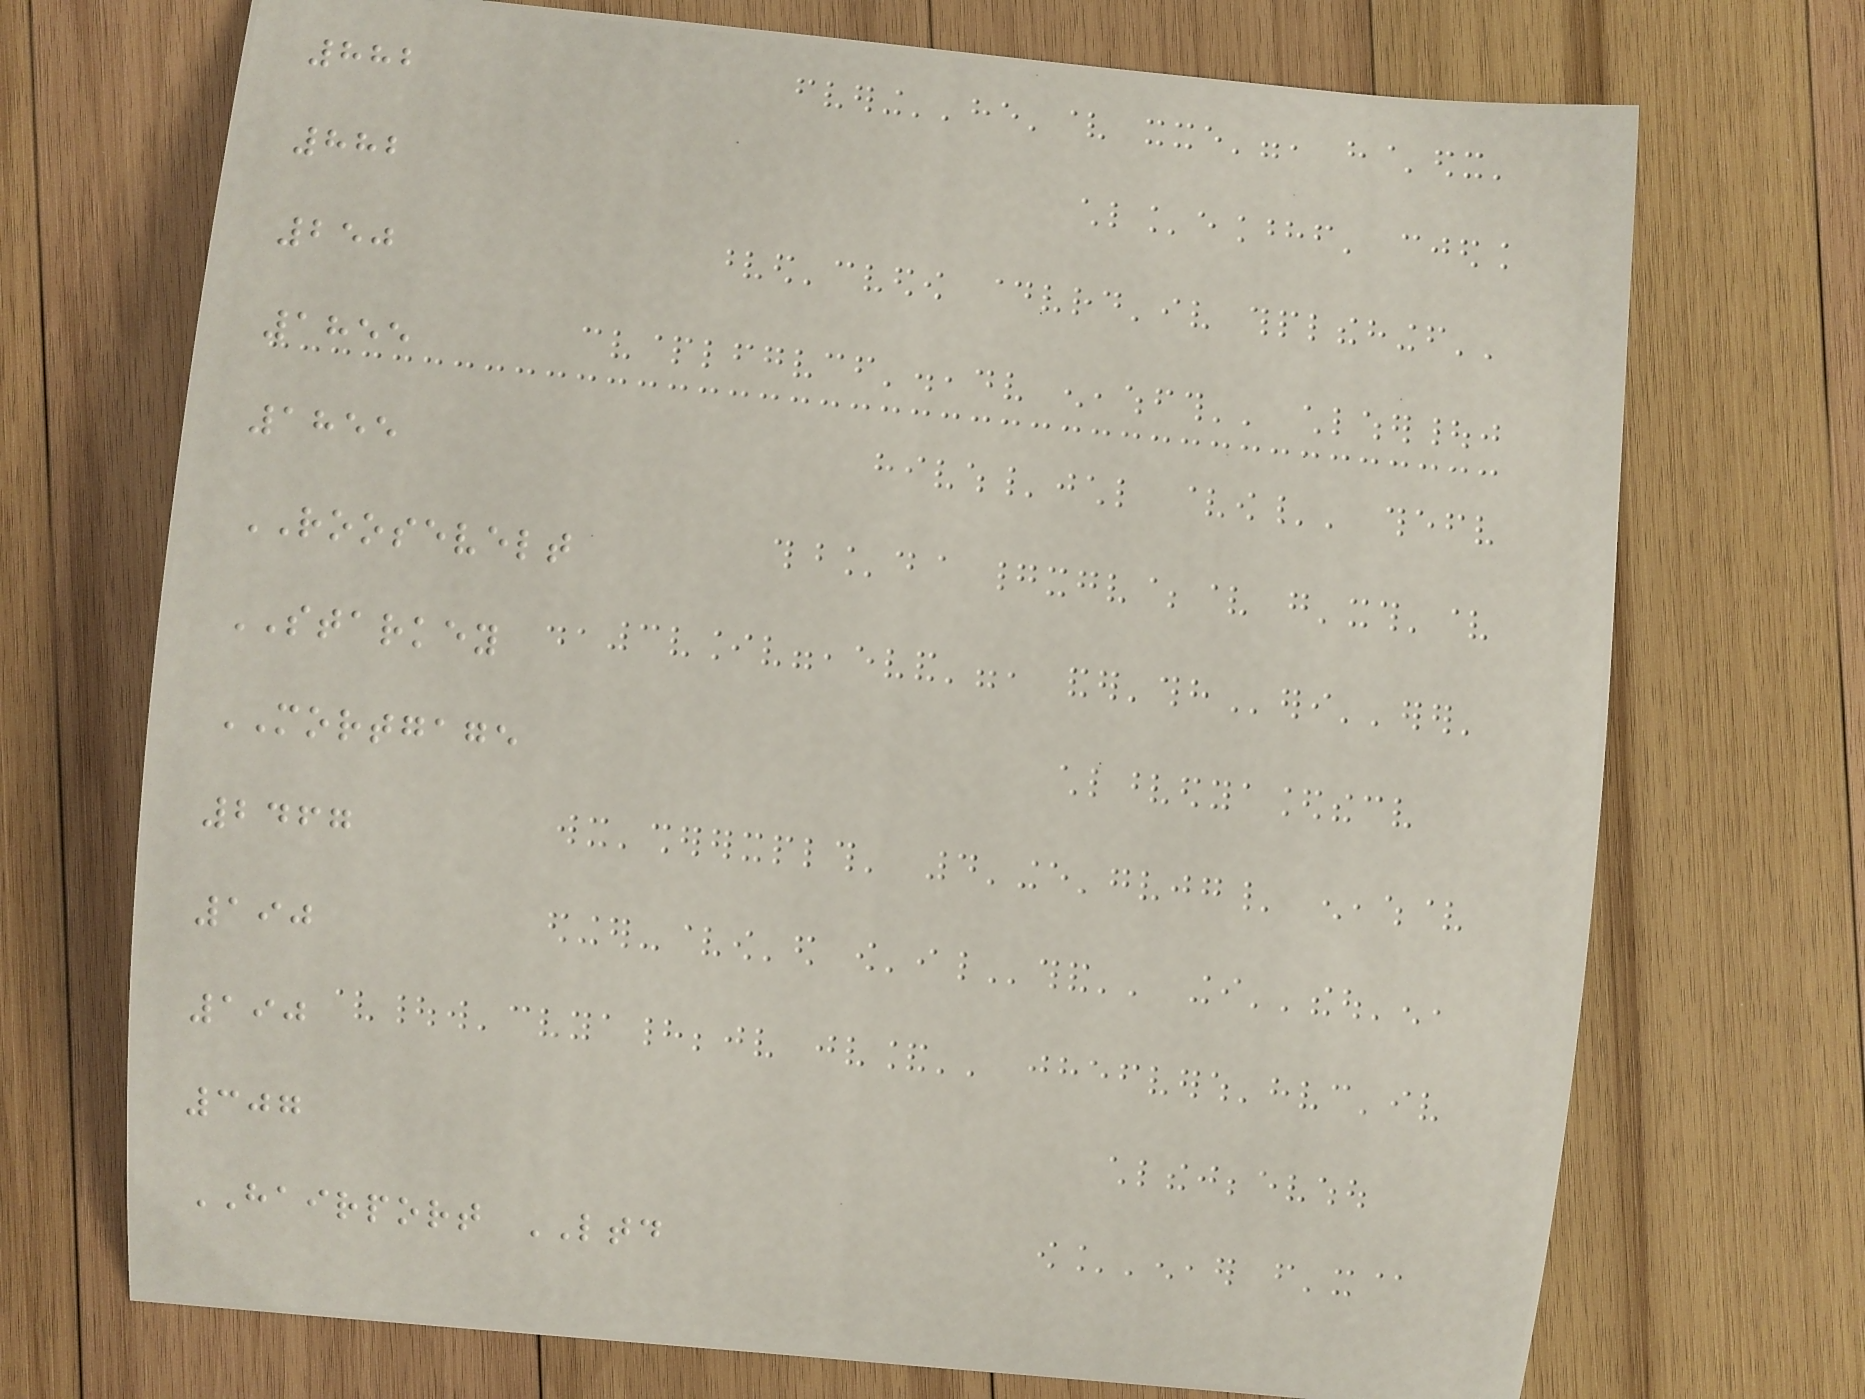882
882
250
1855
1855
ROOSEVELT
STARKEY
MORTGAGE
2467
190
190
307
HAIRPORT LTD
